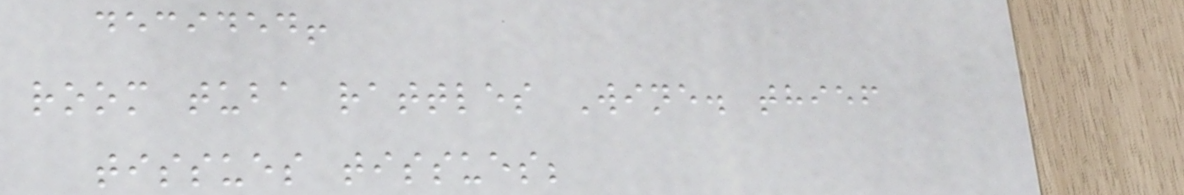decided!
room tuba rattles Wine. thief
tissues tissues;
